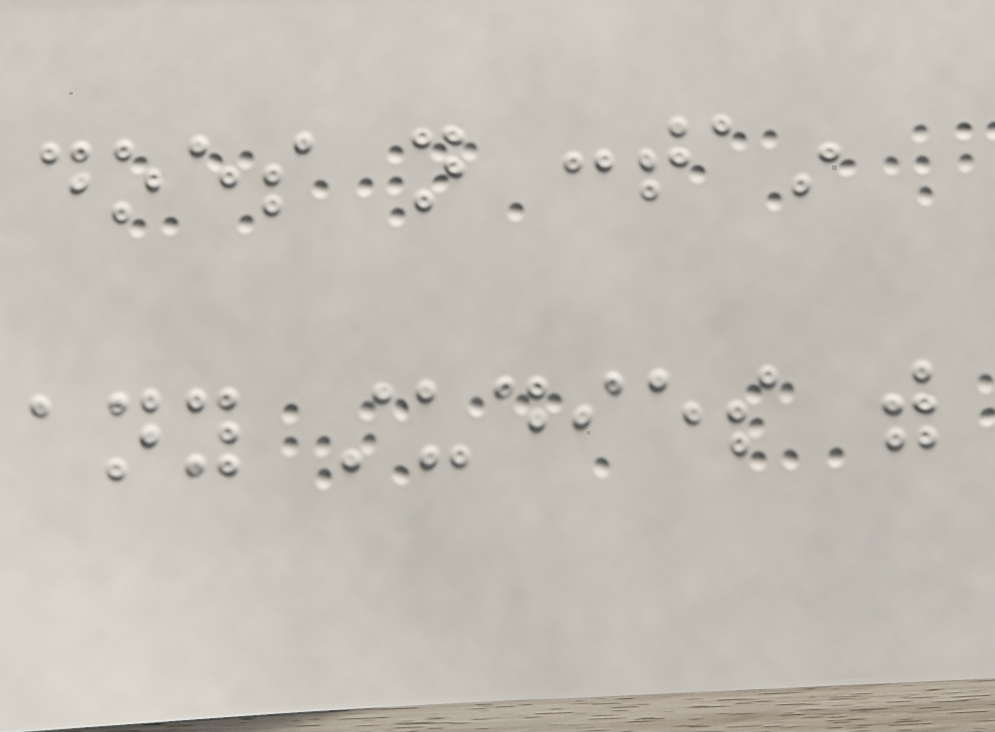does not contain
any studies with
